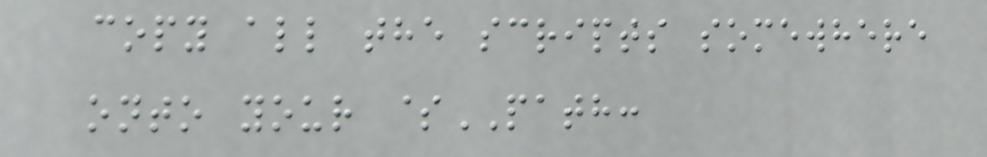copy all the scripts somewhere
onto your $PATH:
